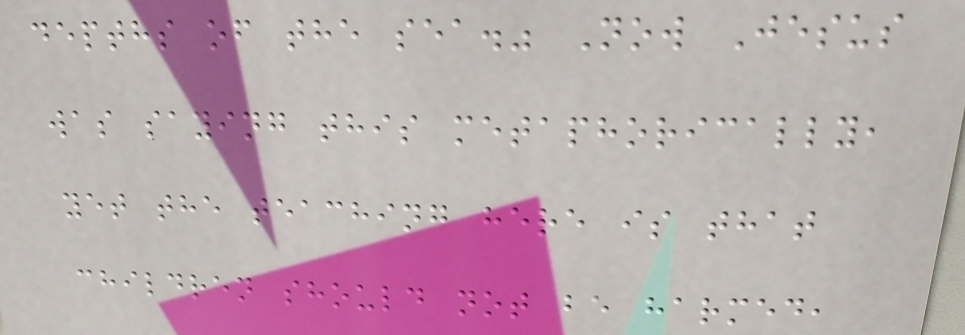depths of the sea." Now Jesus
was saying this metaphorically,
yet the teaching here is that
children should not be harmed,
